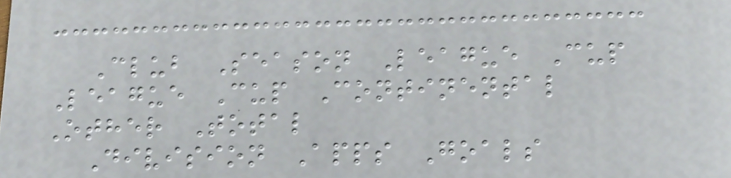Club Season League Cup
League Cup Continental
Other Total
Division Apps Goals
